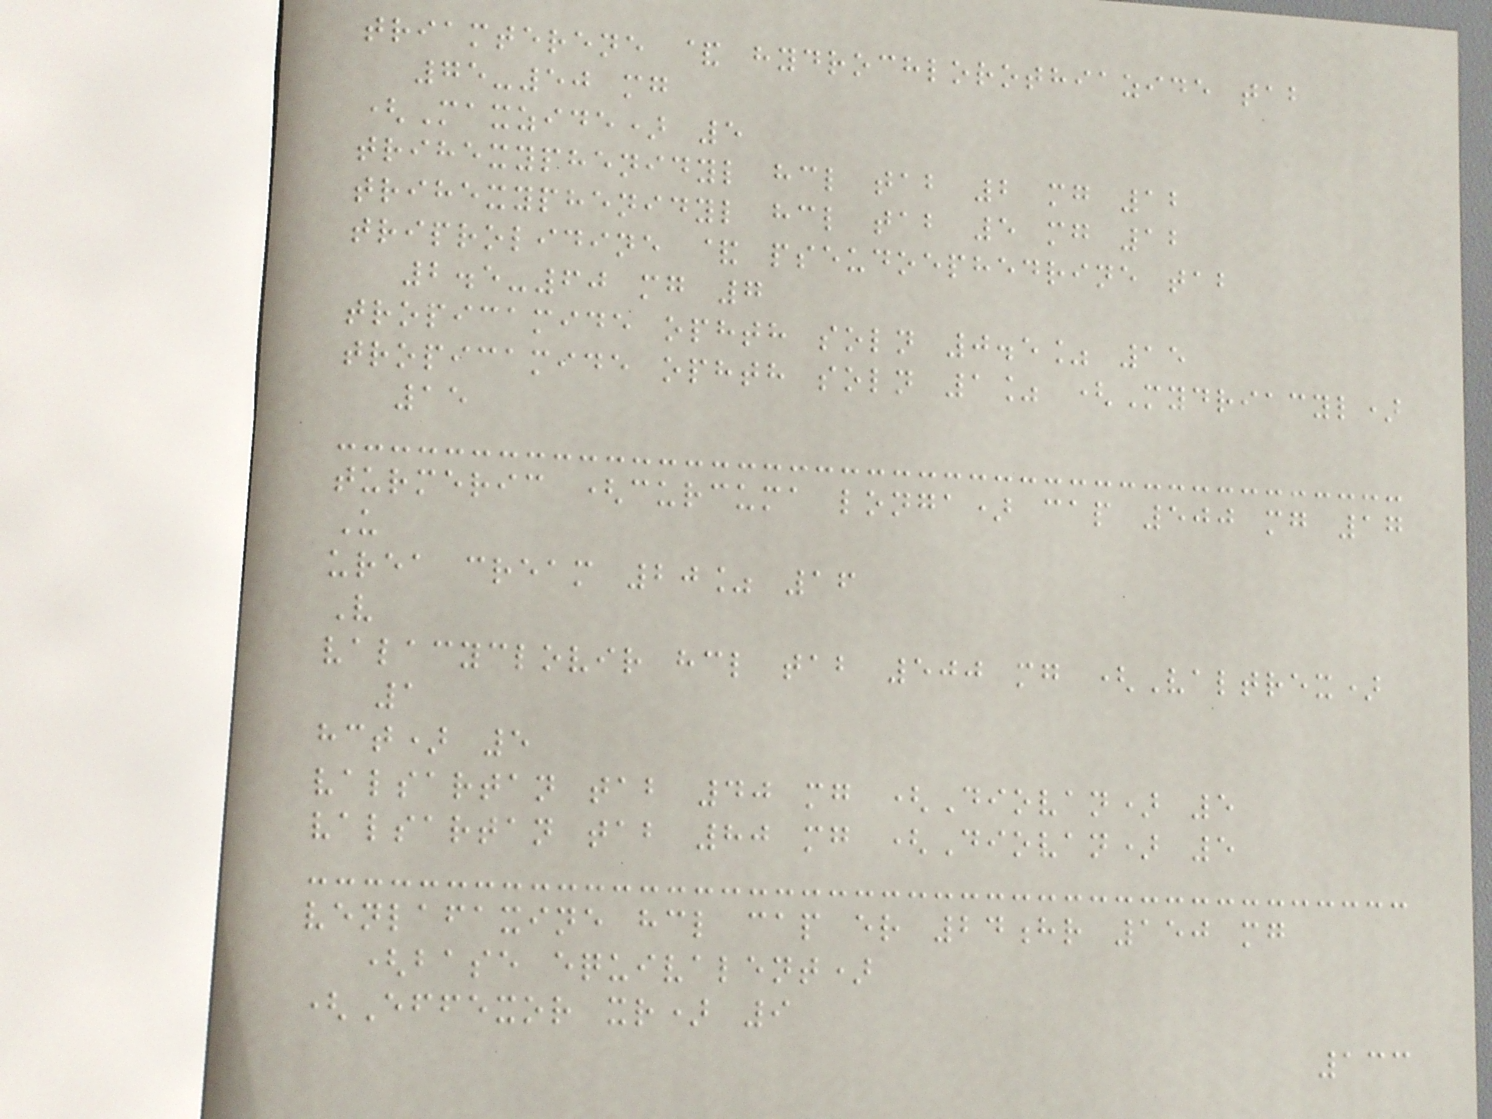triamterene & hydrochlorothiazide tab
75-50 mg
(Maxzide) 5
trihexyphenidyl hcl tab 2 mg 12
trihexyphenidyl hcl tab 5 mg 12
triprolidine & pseudoephedrine tab
2.5-60 mg 7
tropicamide ophth soln 0.5% 15
tropicamide ophth soln 1% (Mydriacyl)
15
turmeric (curcuma longa) cap 500 mg 17
U
urea cream 20% 16
V
valacyclovir hcl tab 500 mg (Valtrex)
1
hct) 5
valsartan tab 40 mg (Diovan) 5
valsartan tab 80 mg (Diovan) 5
venlafaxine hcl cap er 24hr 150 mg
(base equivalent)
(Effexor xr) 9
133
